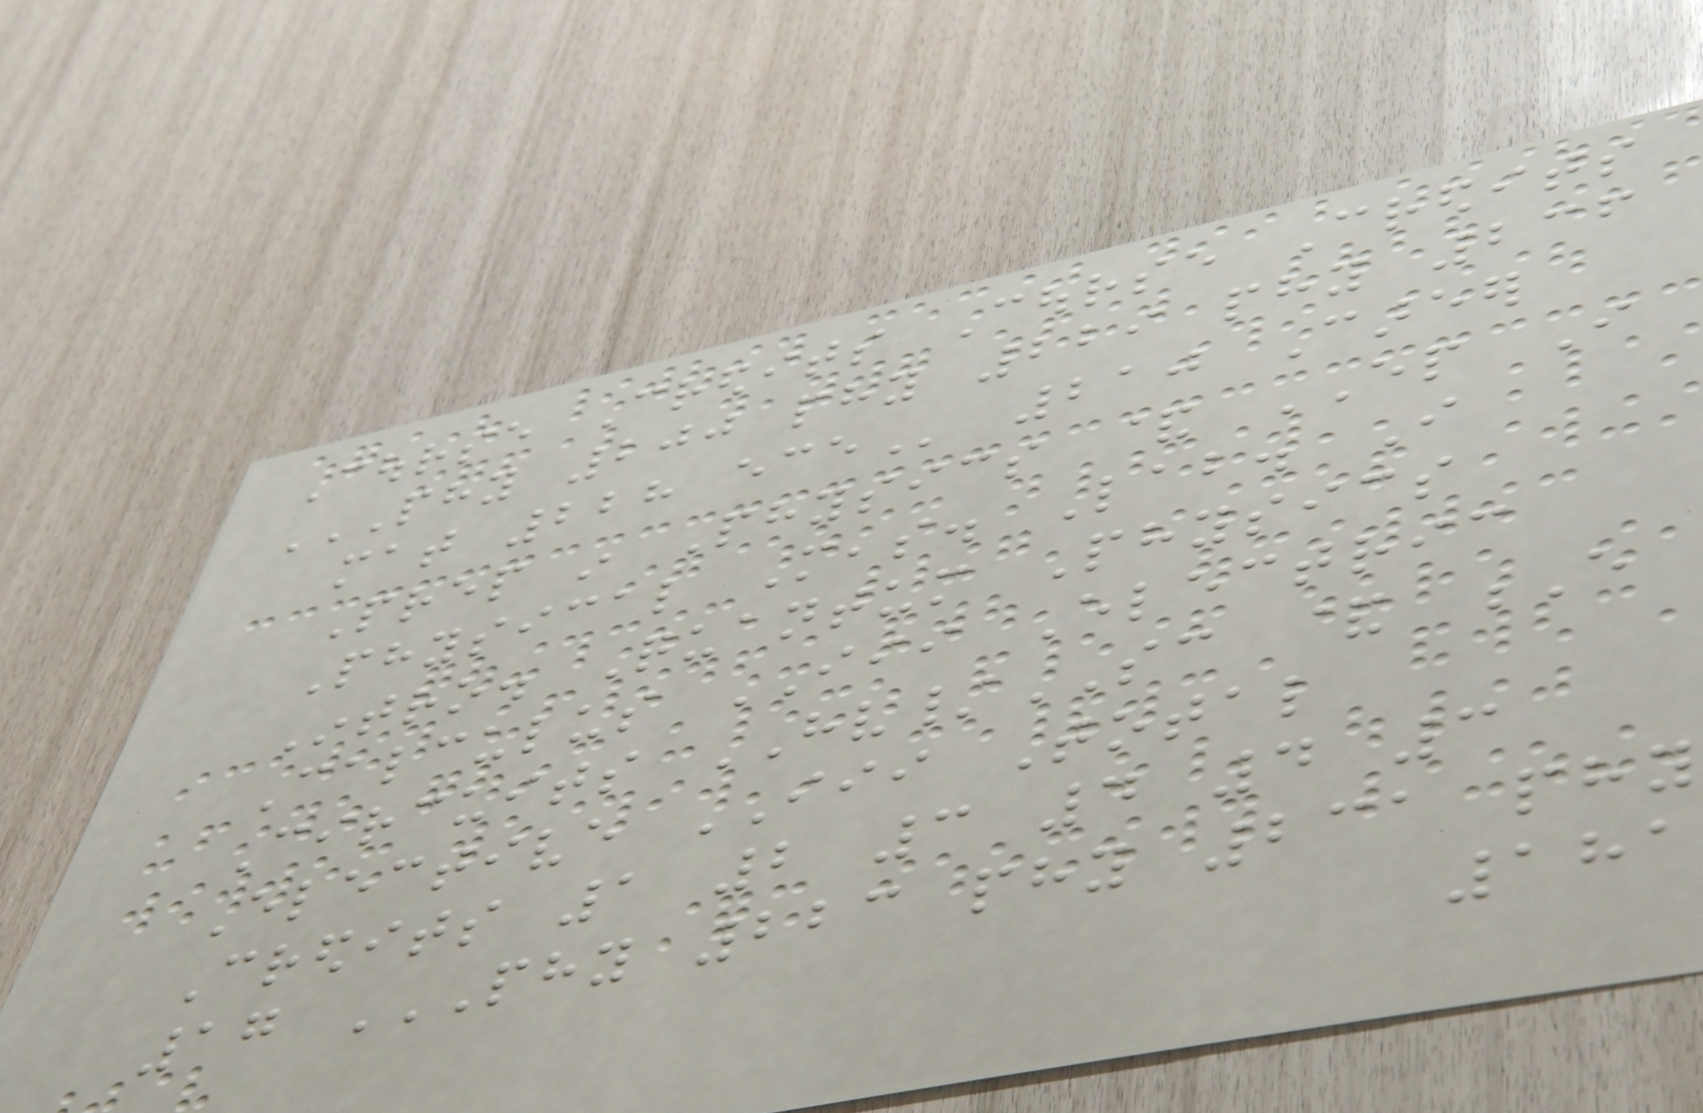Course Credits Course Credits
PHY 200 PHY 229 PHY 236
MAT 228 ECE 210 Career
Prep in Physics & EP I
Physical Meas. Lab. I
Intro. Quantum Physics
Calculus III Electric
Circuits HV/SC & E
Elective III Total
Credits 1 2 3 4 4 3
17 PHY 223 PHY 231 PHY
181
